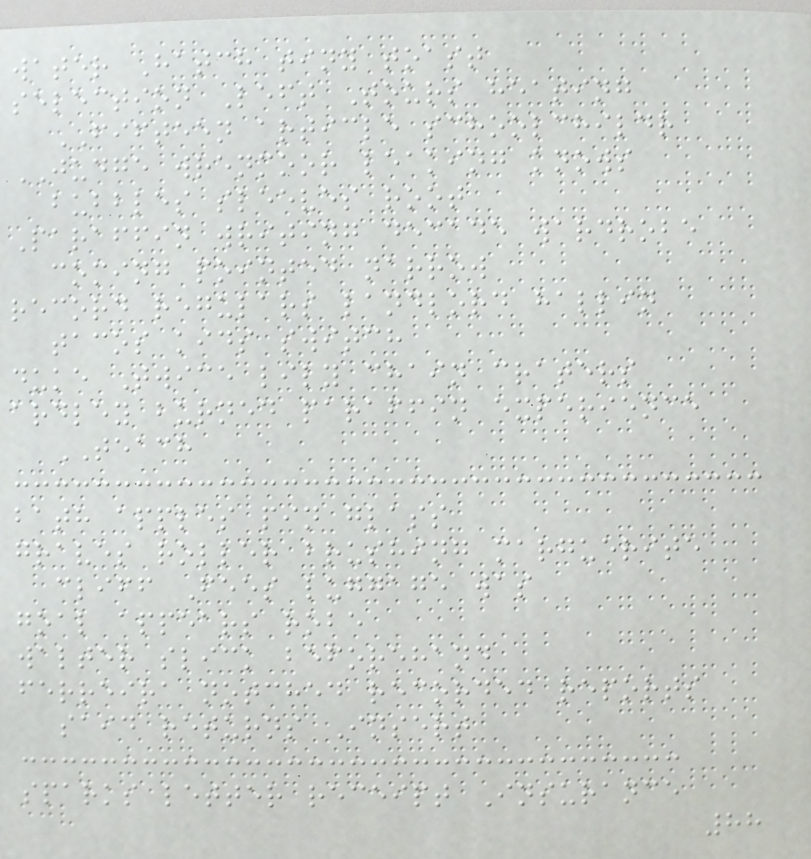water Hatch tiny toast
selection Left Tours heating
FIFTEEN article schoolchildr
JUDGE wrenmoor leaking knows
bubbles sleeves root
Paraffin writing decade wardrobe
coming pointed narrow
record regulars landlord hallin
tacos kids switch
duke Twice lily chain craters
ardley burned paraffin experience
TEACH
bath apples pin glass
graves roller brushing marguerite
cliff Fees luggage was
goal appears robe
walter slick beforehand
ferreira notched recorded reports
said returns Insert
sparks letter receipt Insurance
88
